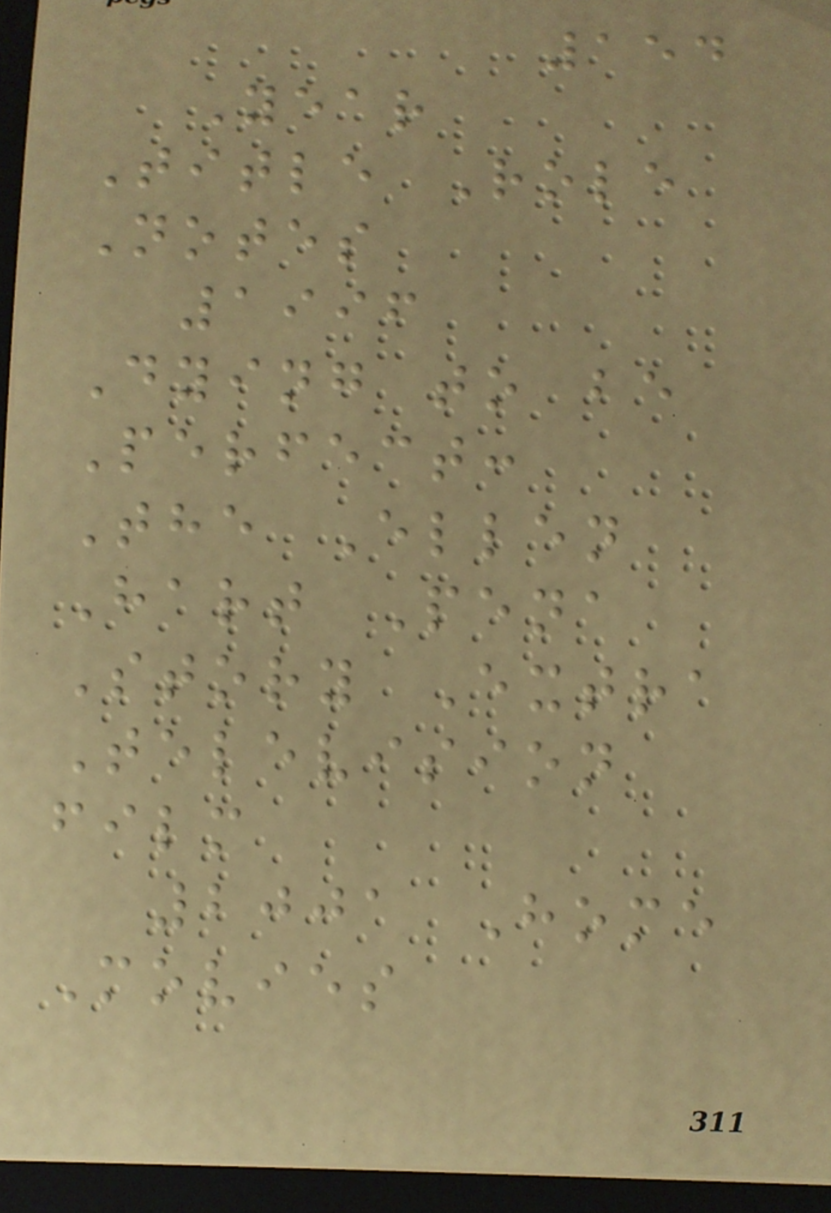154
Year
Title Role
Notes
1996
Dying to be
Perfect:
The Ellen
Hart Pena
Story Extra
Television
film
2001 Home
Movies
